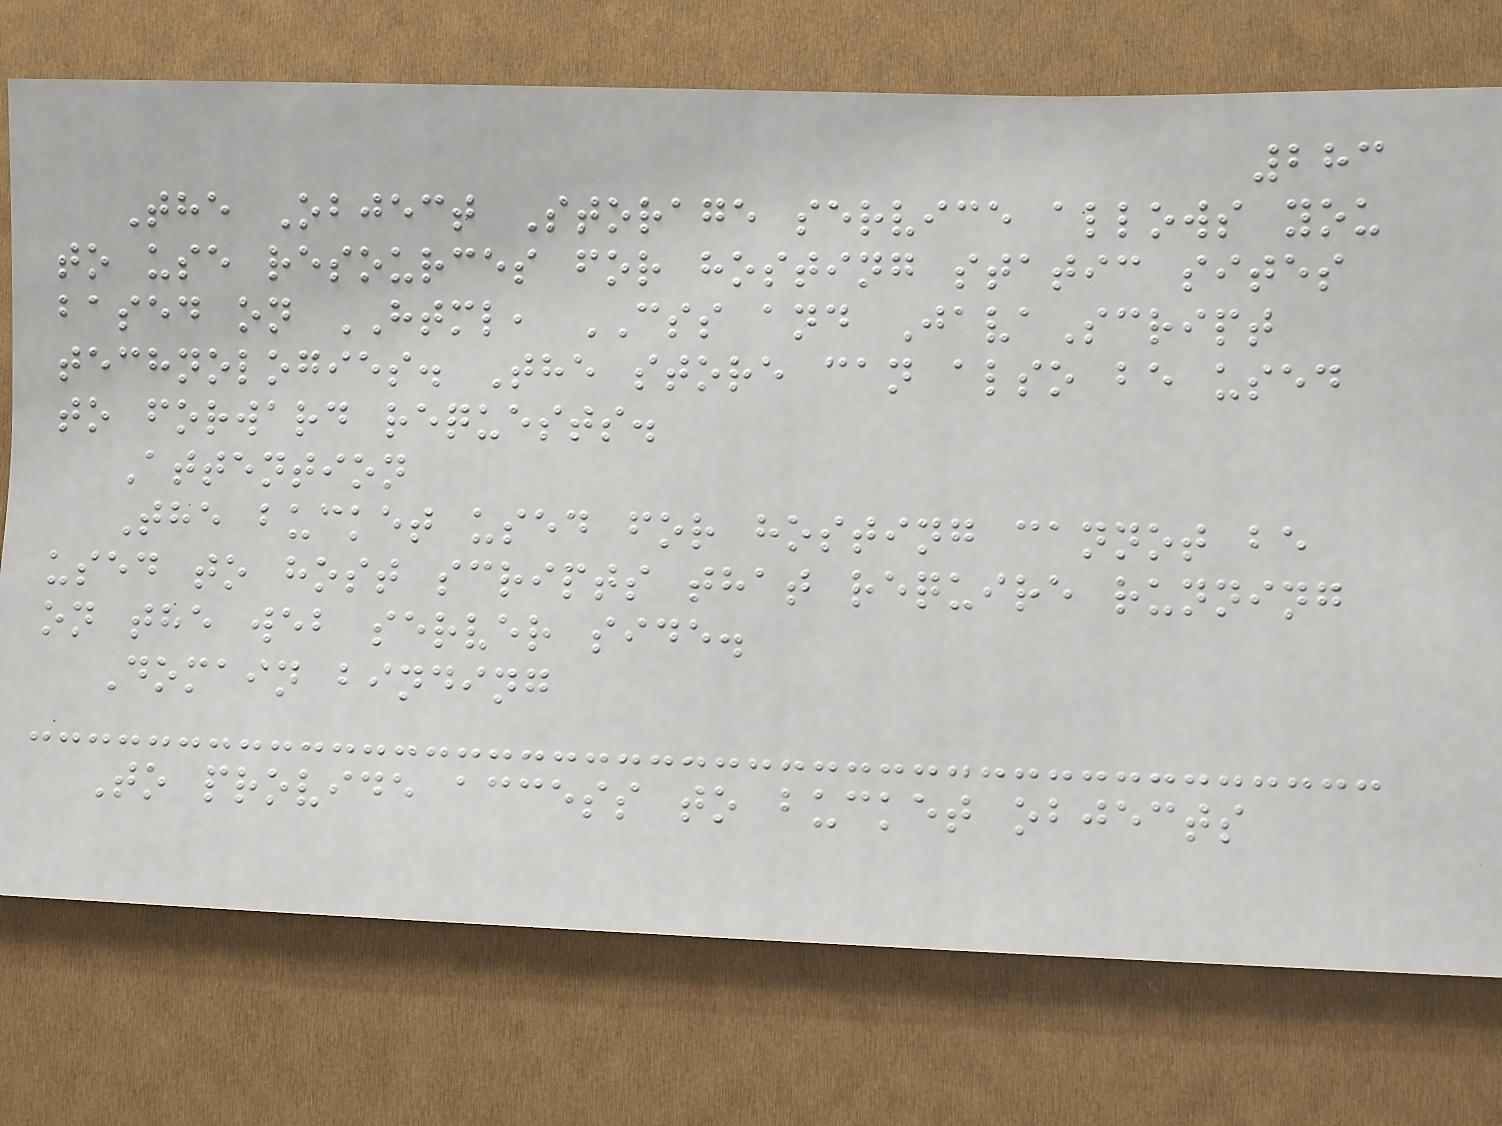283
The Object Storage service allows you
to use resources for hosting static sites
based on HTML, CSS and JavaScript
technologies. The store can also be used
to forward requests.
Attention
The bucket used for hosting cannot be
used to host scripts that require running
on the web server side.
Domain binding
To provide access to bucket objects
